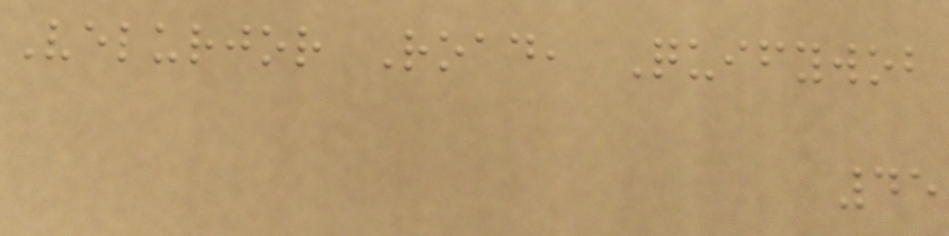Velurjor Road, Quifywob
45
